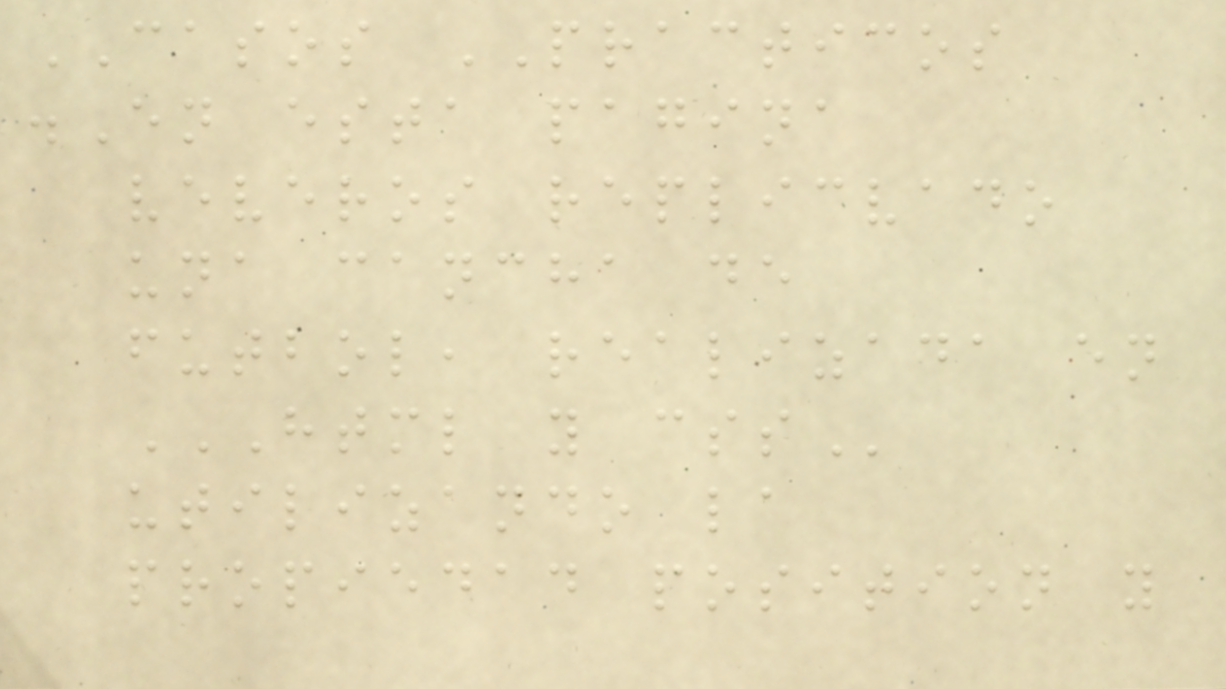CASOS PRACTICOS
.En esta pagina
veveros replicvado
una cancha de
futbol, realizada en
HTML Y CSS
utilizando la
propiedad position y
